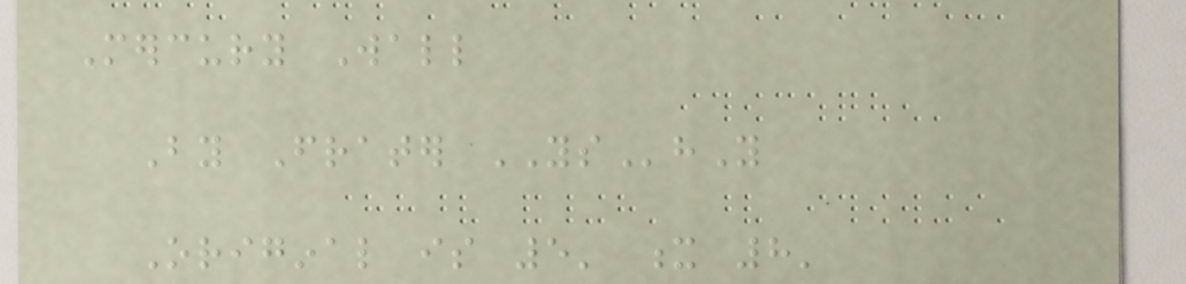Mercury Wall
By Frater YShY
Original is 5' x 8'
